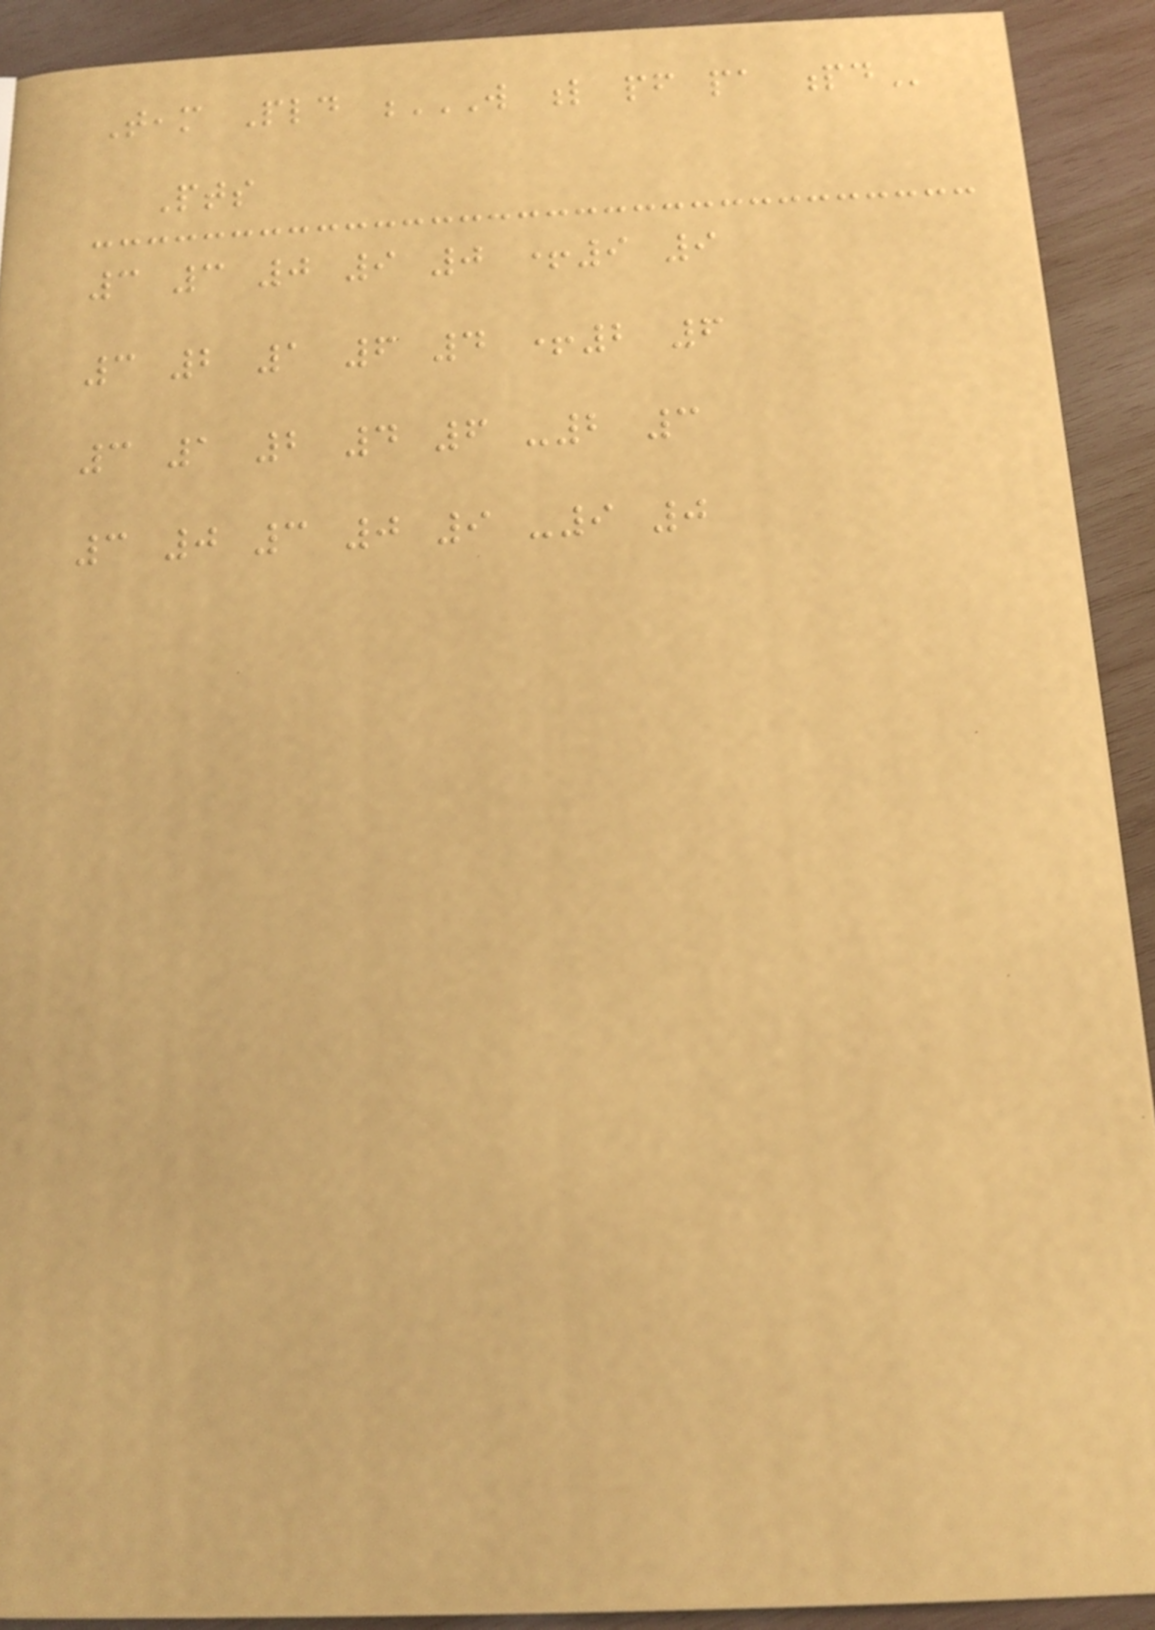Team Pld W L PF PA PD
Pts
3 3 0 9 0 +9 9
3 2 1 6 4 +2 6
3 1 2 4 6 -2 3
3 0 3 0 9 -9 0
